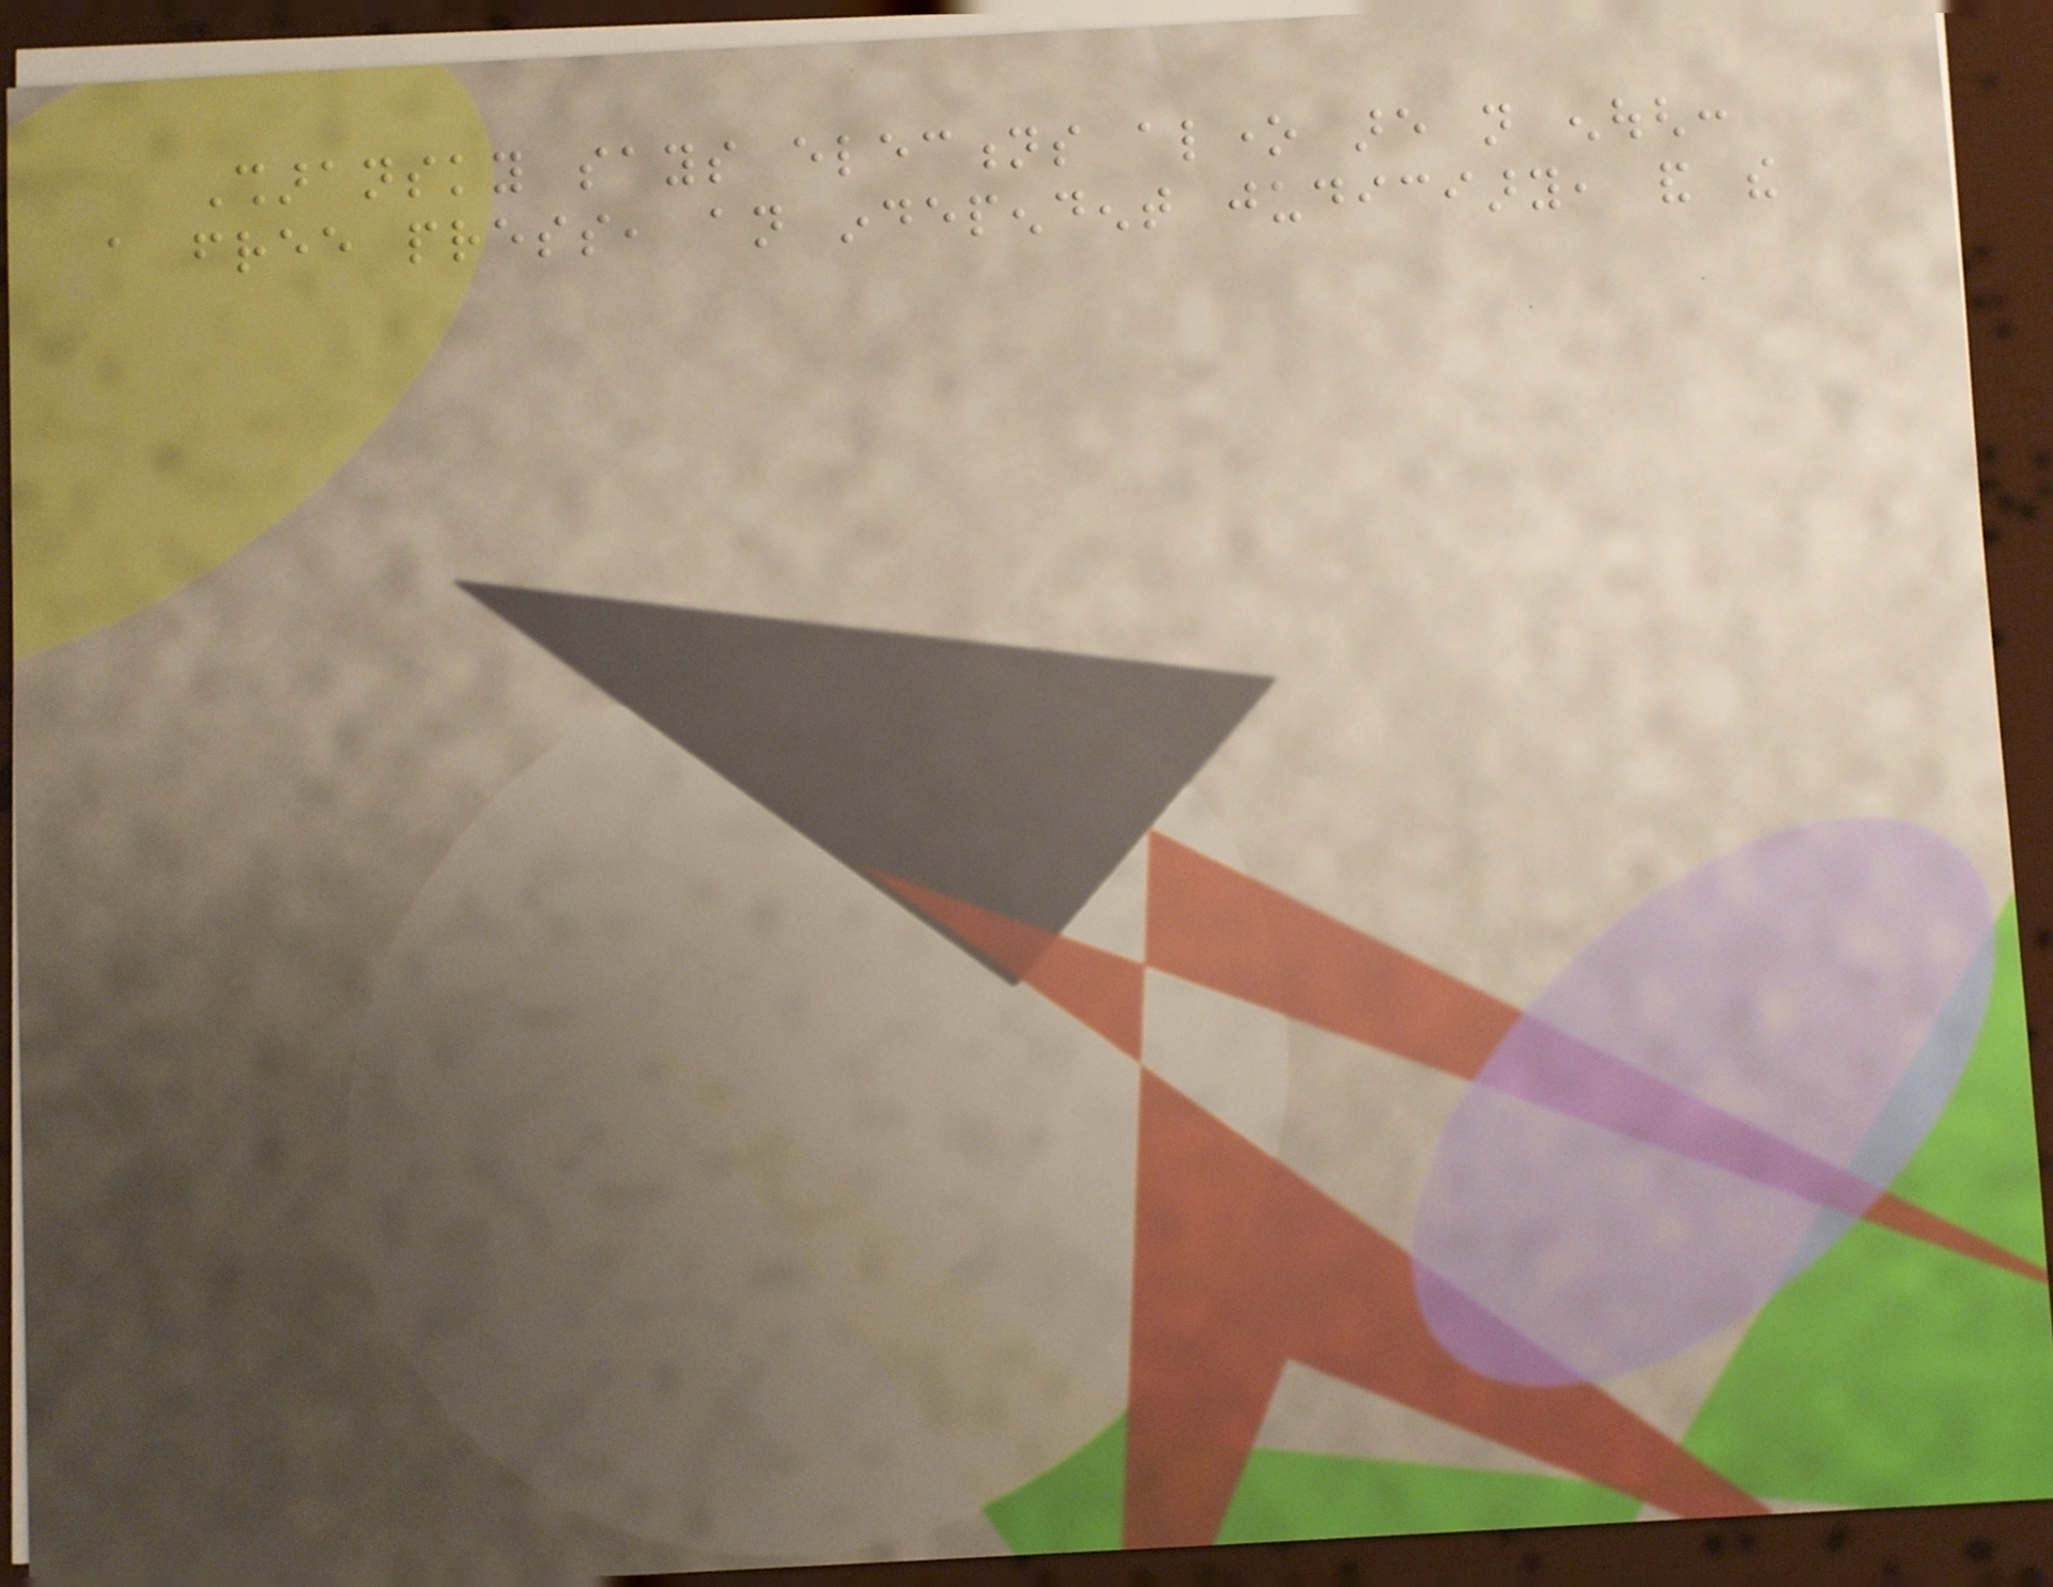Sharansky says elections alone are not enough:
a free press, an independent judiciary, and the
